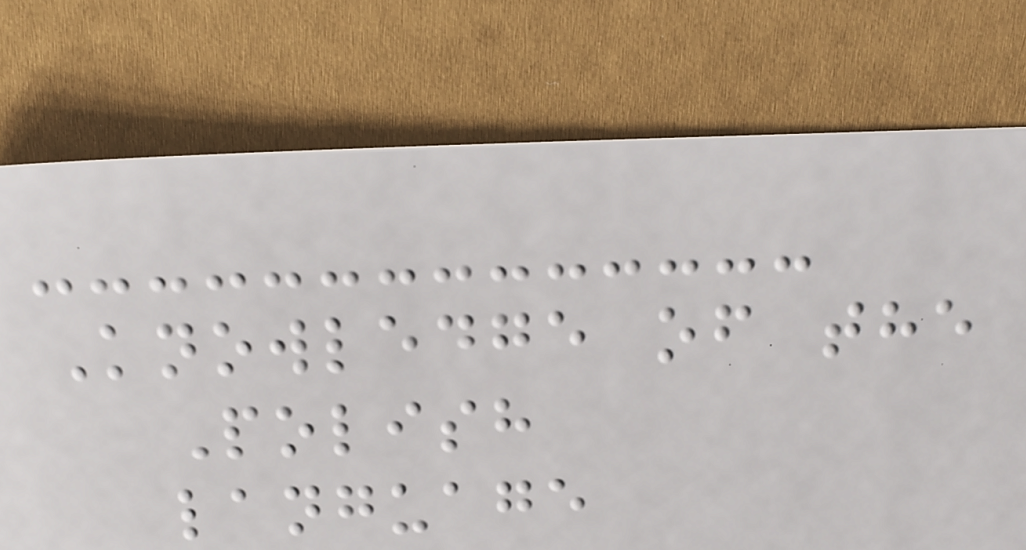Knowledge of the
Polish
language
